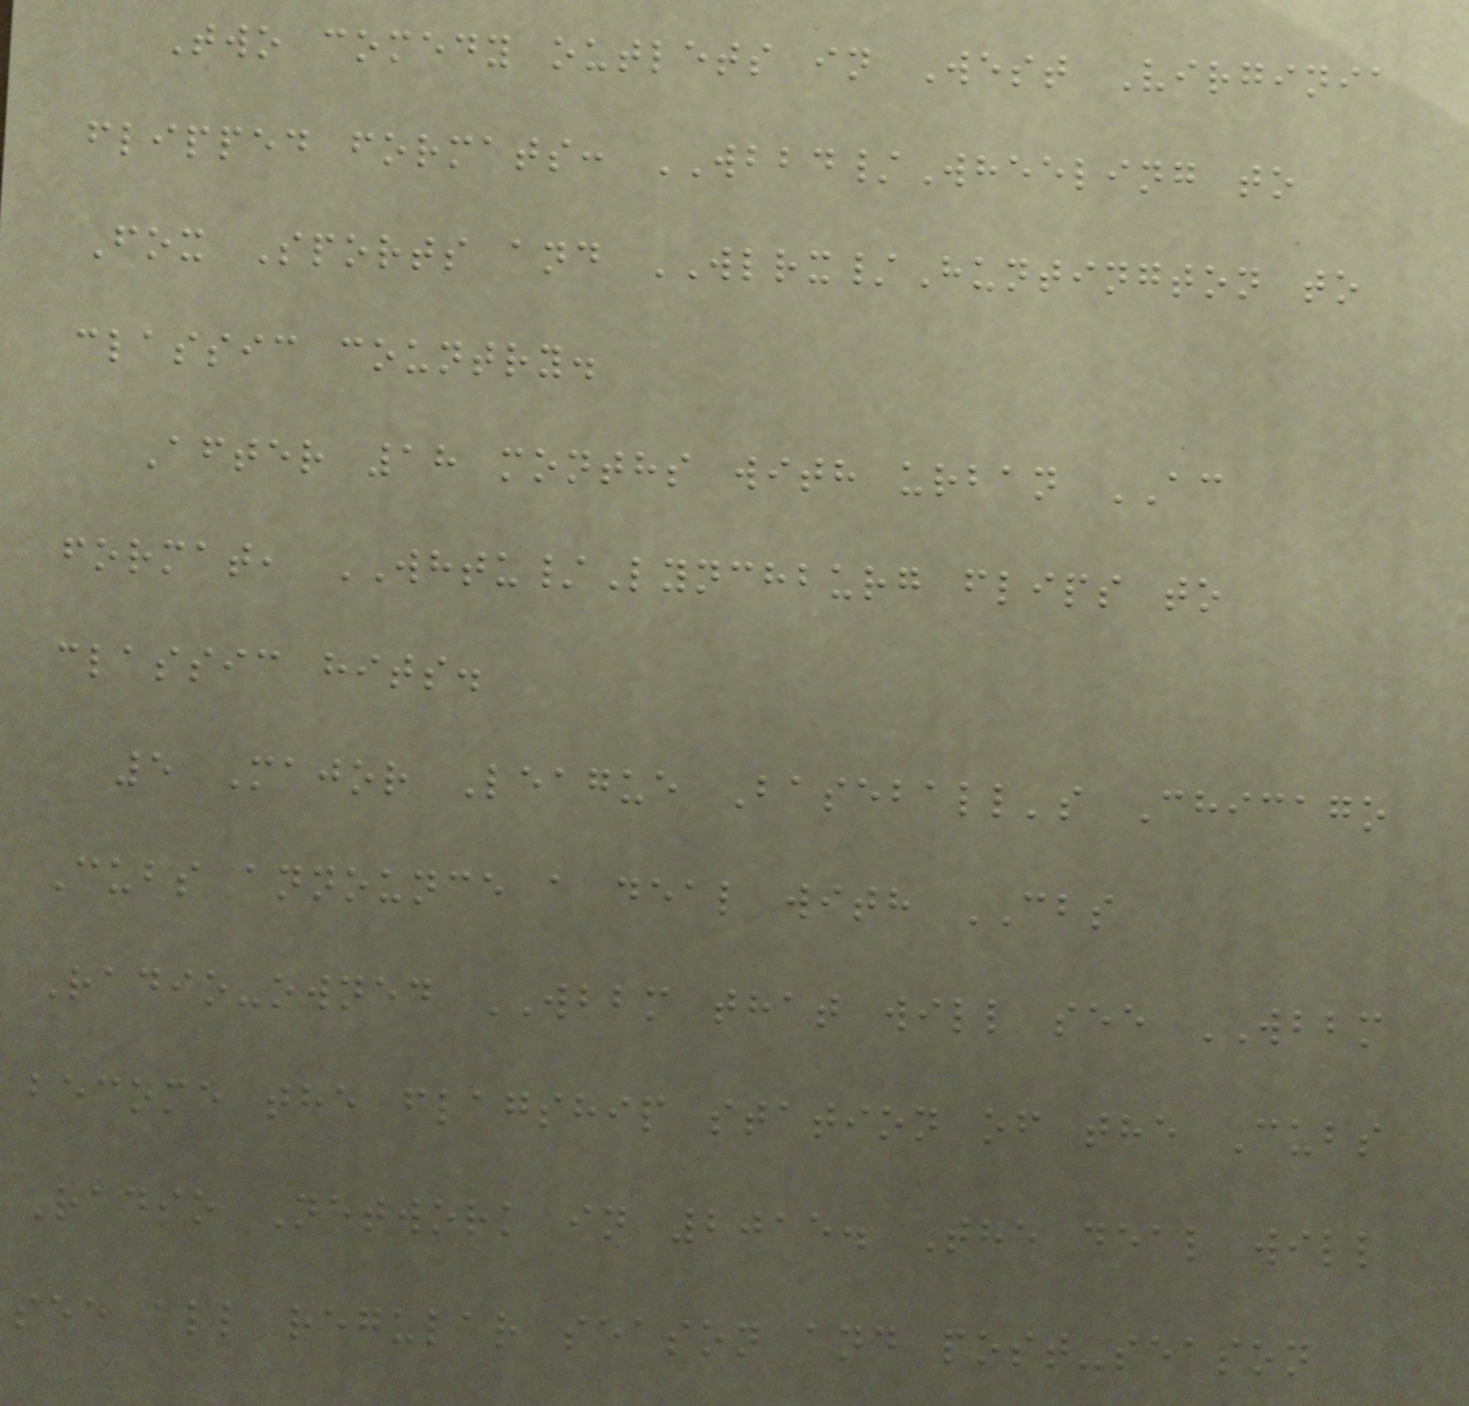Two comedy outlets in West Virginia
flipped formats: WBBD/Wheeling to
Fox Sports and WLRX/Huntington to
classic country.
After 18 months with urban AC
format, WHTU/Lynchburg flips to
classic hits.
5 Major League Baseball's Chicago
Cubs announce a deal with CBS
Radio-owned WBBM that will see WBBM
become the flagship station of the Cubs
Radio Network in 2015. The deal will
see all regular season and post-season
